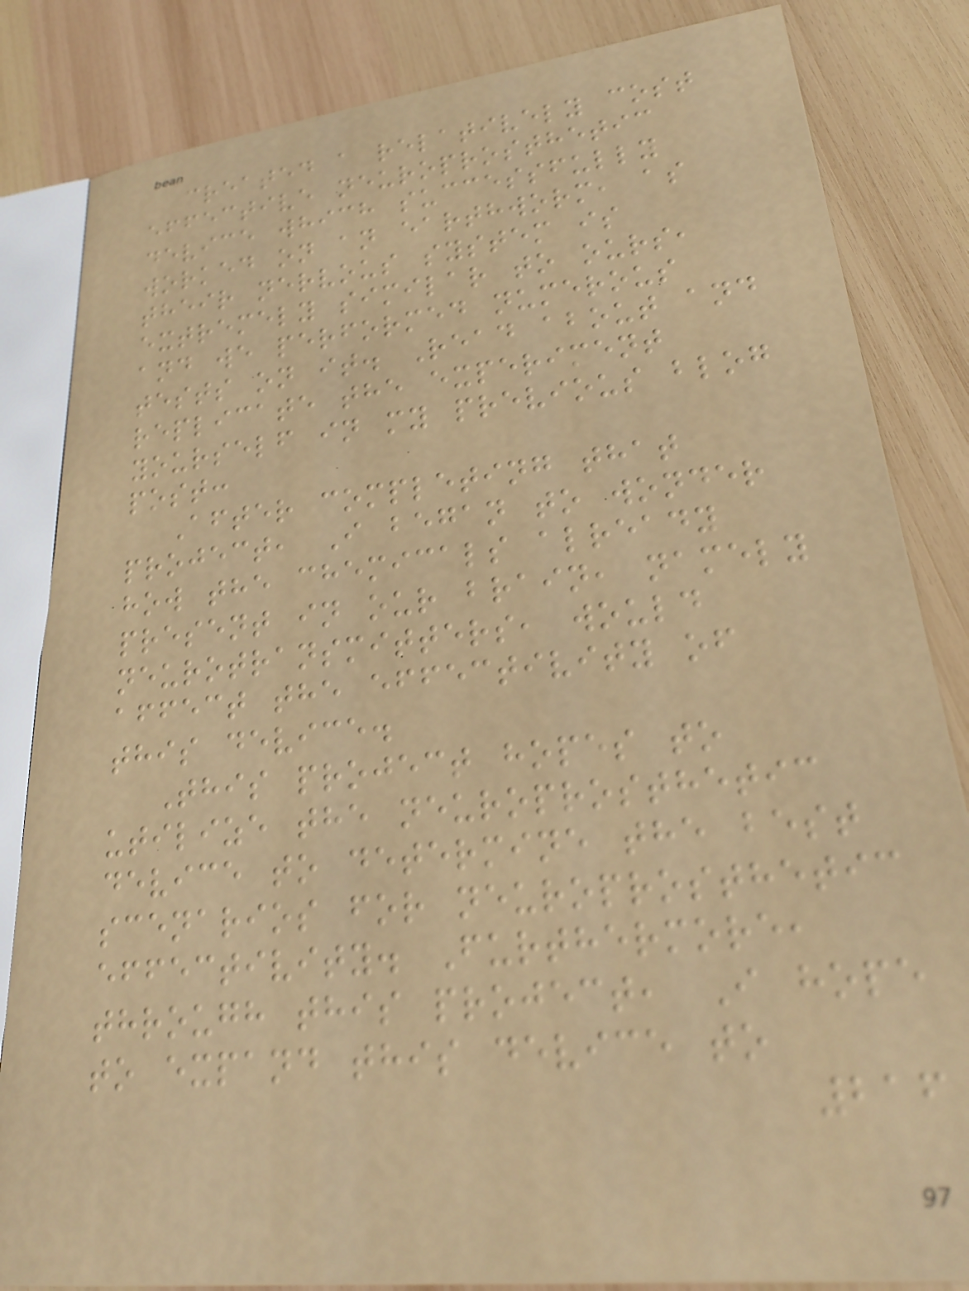created a relatively cost
effective neuroprosthetic
device which successfully
worked on an earthworm, as
their nervous system is
extremely similar to ours,
and we performed numerous
tests on it. Read about and
replicate the experiment
yourself in my previous blog
post:
After completing that
project, I began to wonder
how the chemicals already
present in our brain, namely
neurotransmitters, would
affect the effectivity of
this device.
This project hopes to
utilize the neuroprosthetic
device to determine the best
scenarios for neuroprosthetic
effectivity. Furthermore,
through this project, I hope
to expand this device to
216
